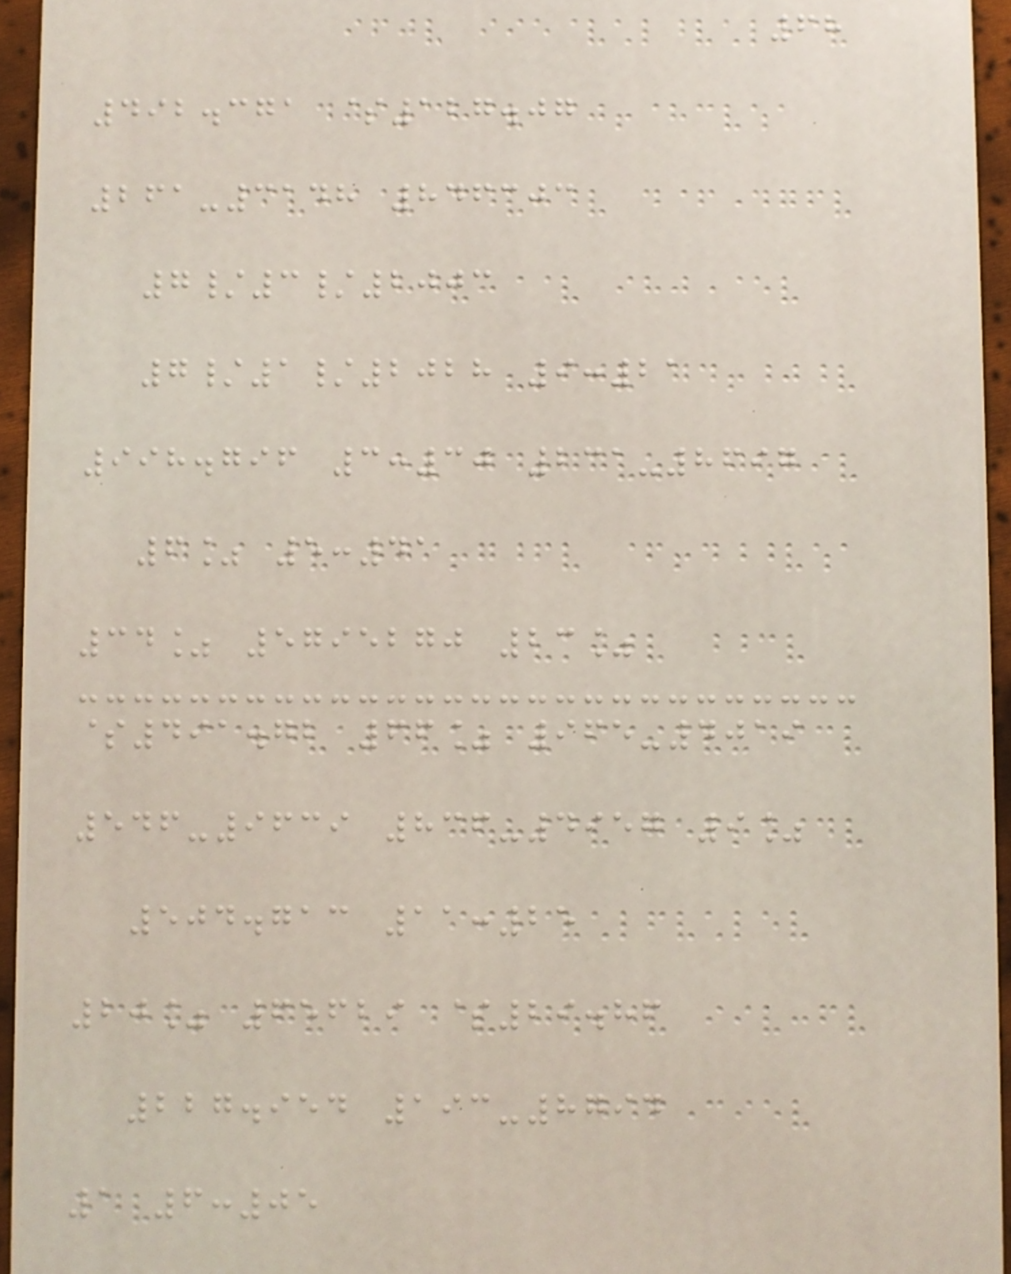68
492.371 $127.07
261-3148 846303
7/3/2003
7/1/2028 9:21
998.796 3:30 231-8697
6% 5:41
34% 5795270 23%
$491.72 66% 965-4019
546-9639 836-4957 9%
504.713 11:25
20% 65629 $29.86
227.954 193-8794
1 6:05
